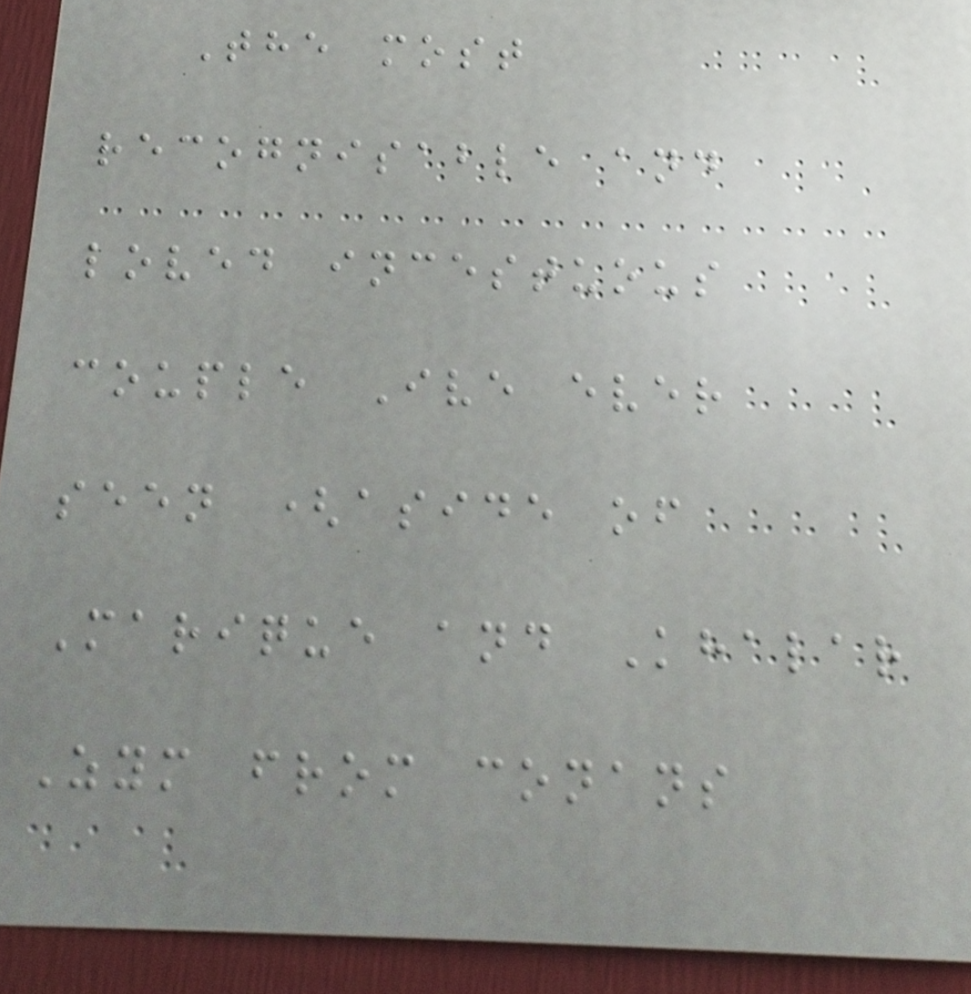The most
recognisable and
loved incestuous
couple Ive ever
seen (aside of
Marique and Khalar
Zym from conans
